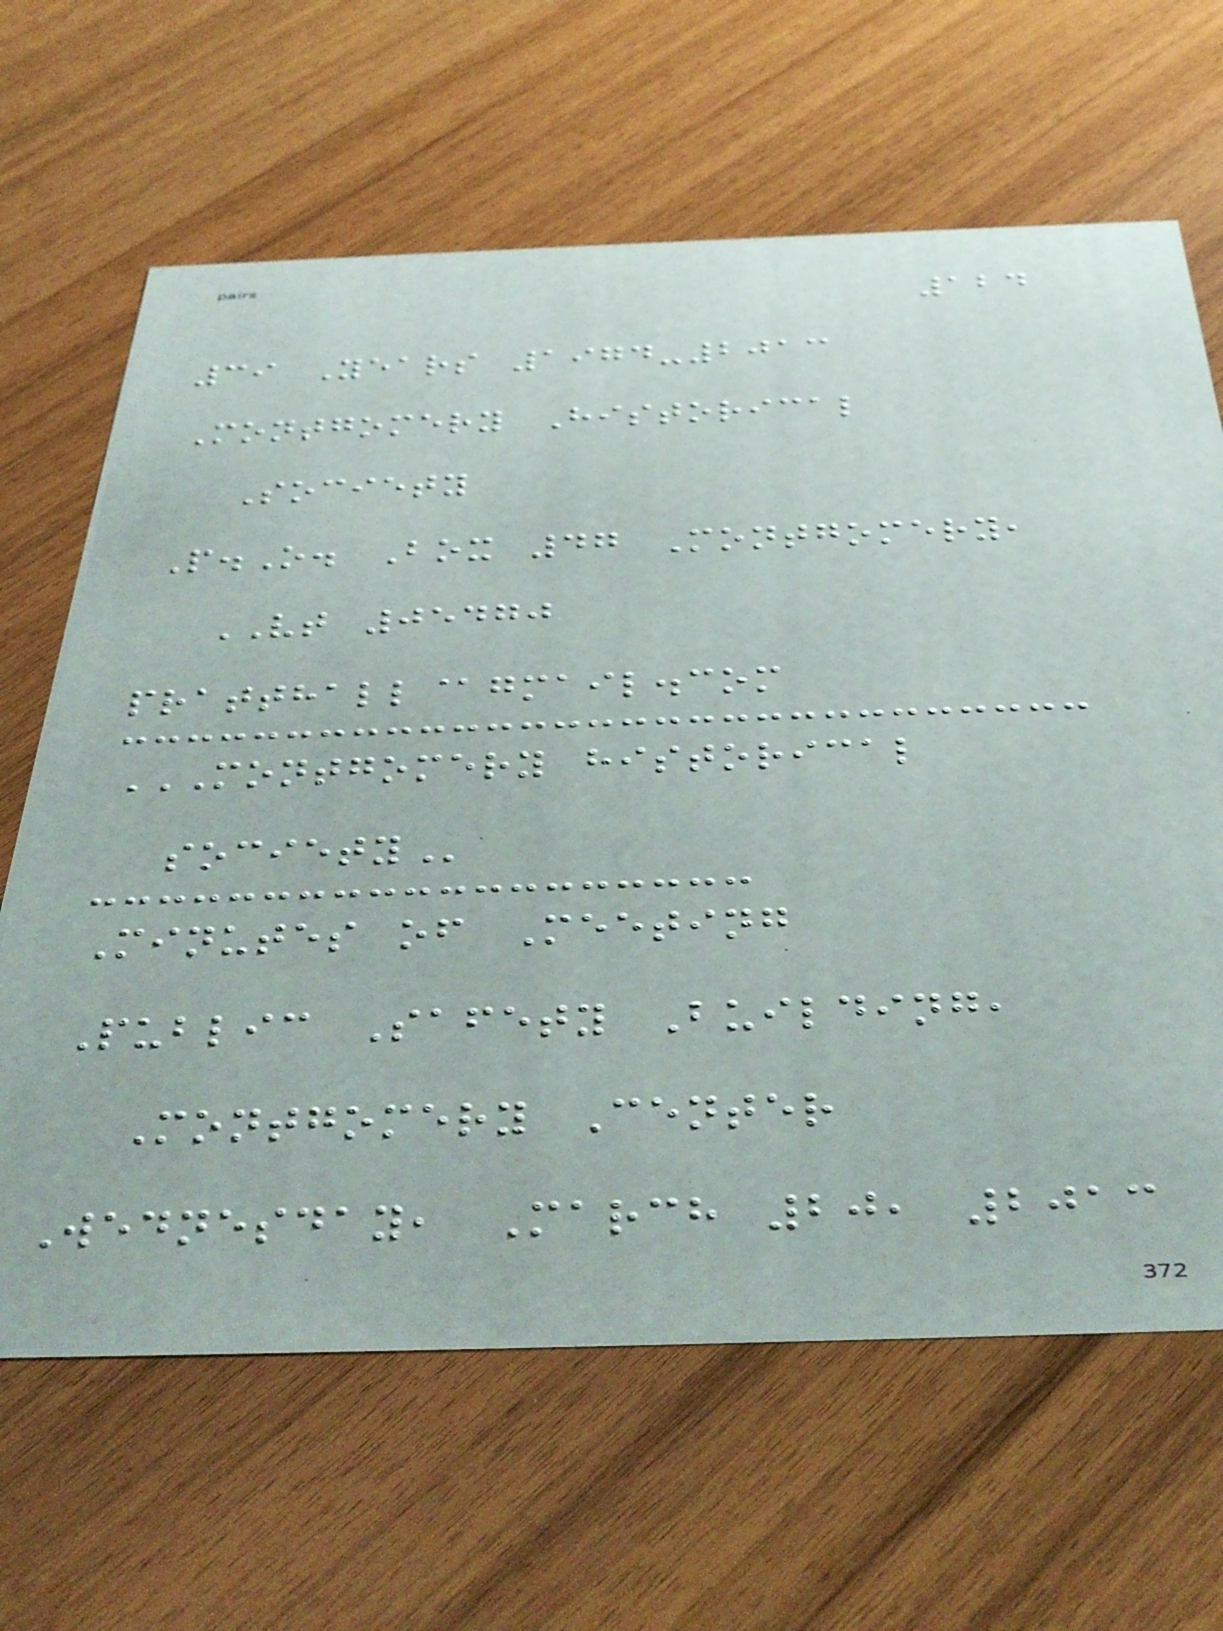124
39 Years 1974-2013
Montgomery Historical
Society
P.O. Box 47 Montgomery,
VT 05470
pratthall@gmail.com
MONTGOMERY HISTORICAL
SOCIETY
Minutes of Meeting
Public Safety Building,
Montgomery Center
Wednesday, March 20, 2013
